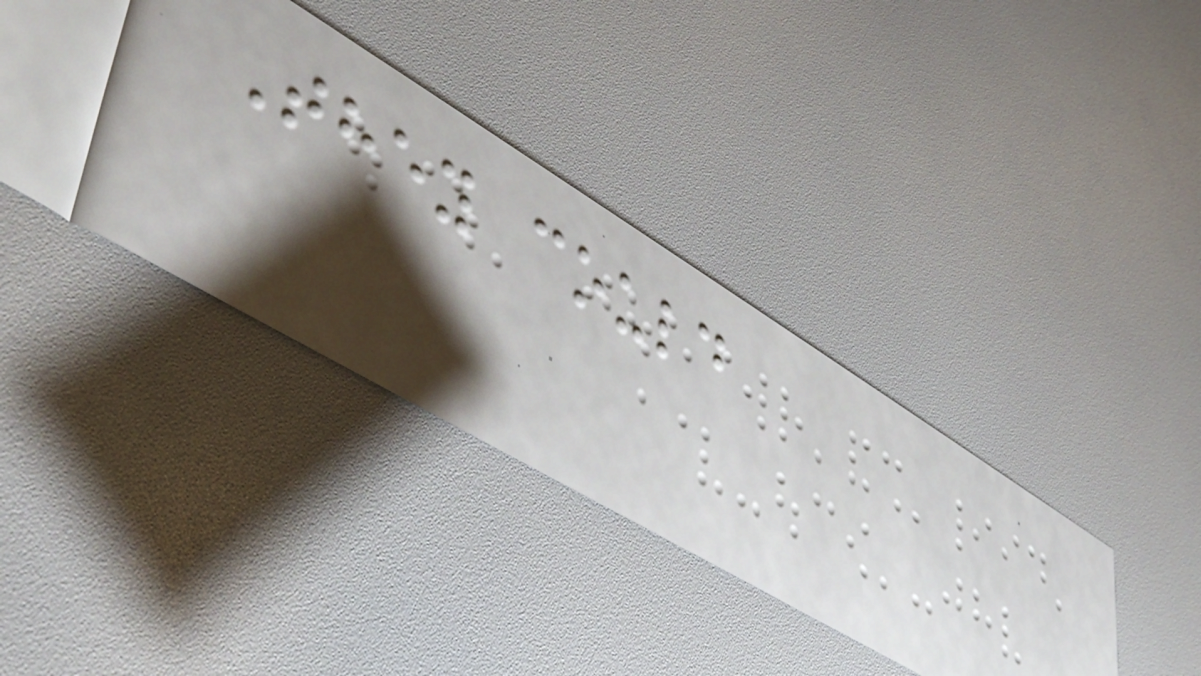They could
